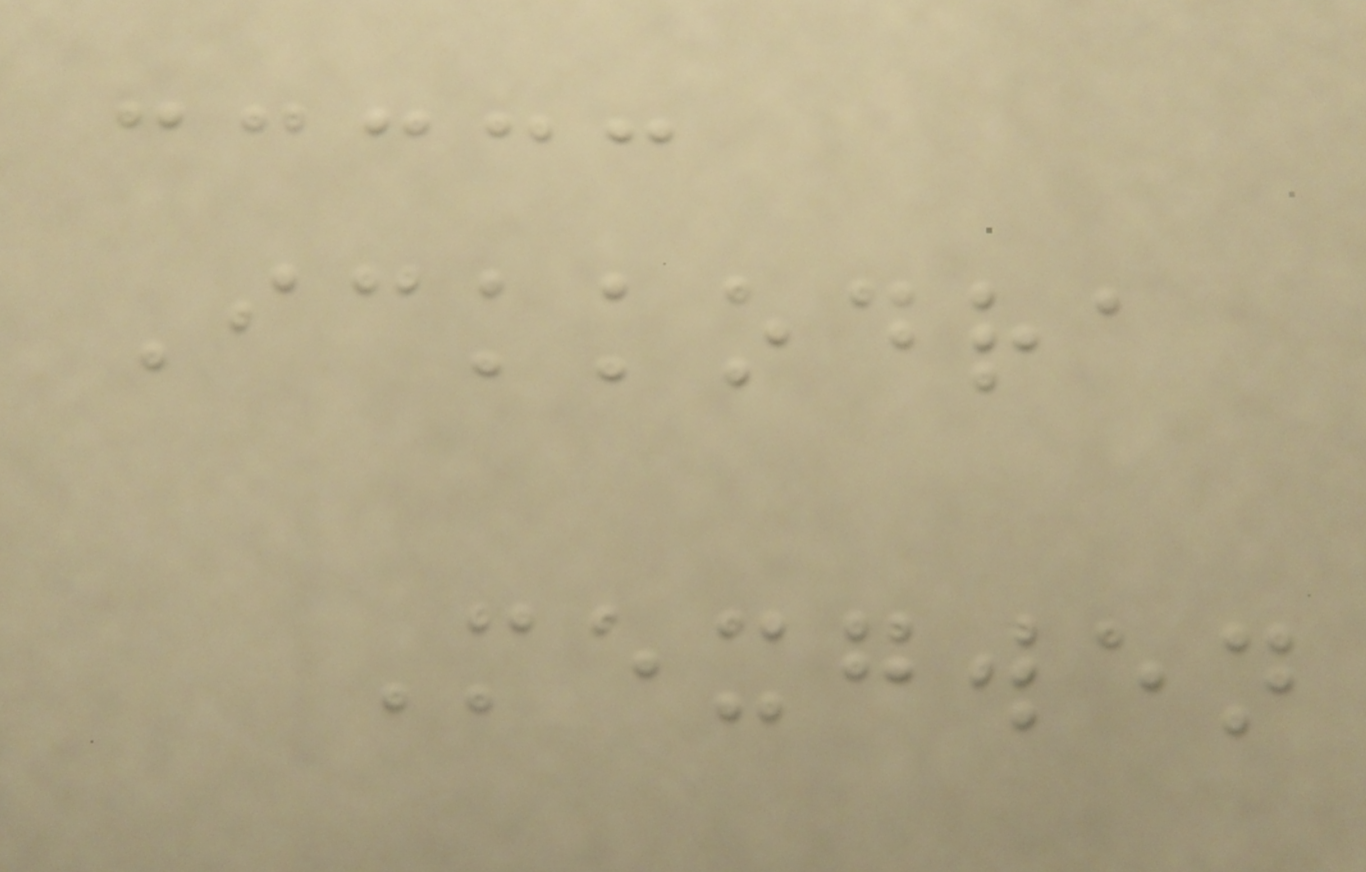Ickkodra
Mexgwen
